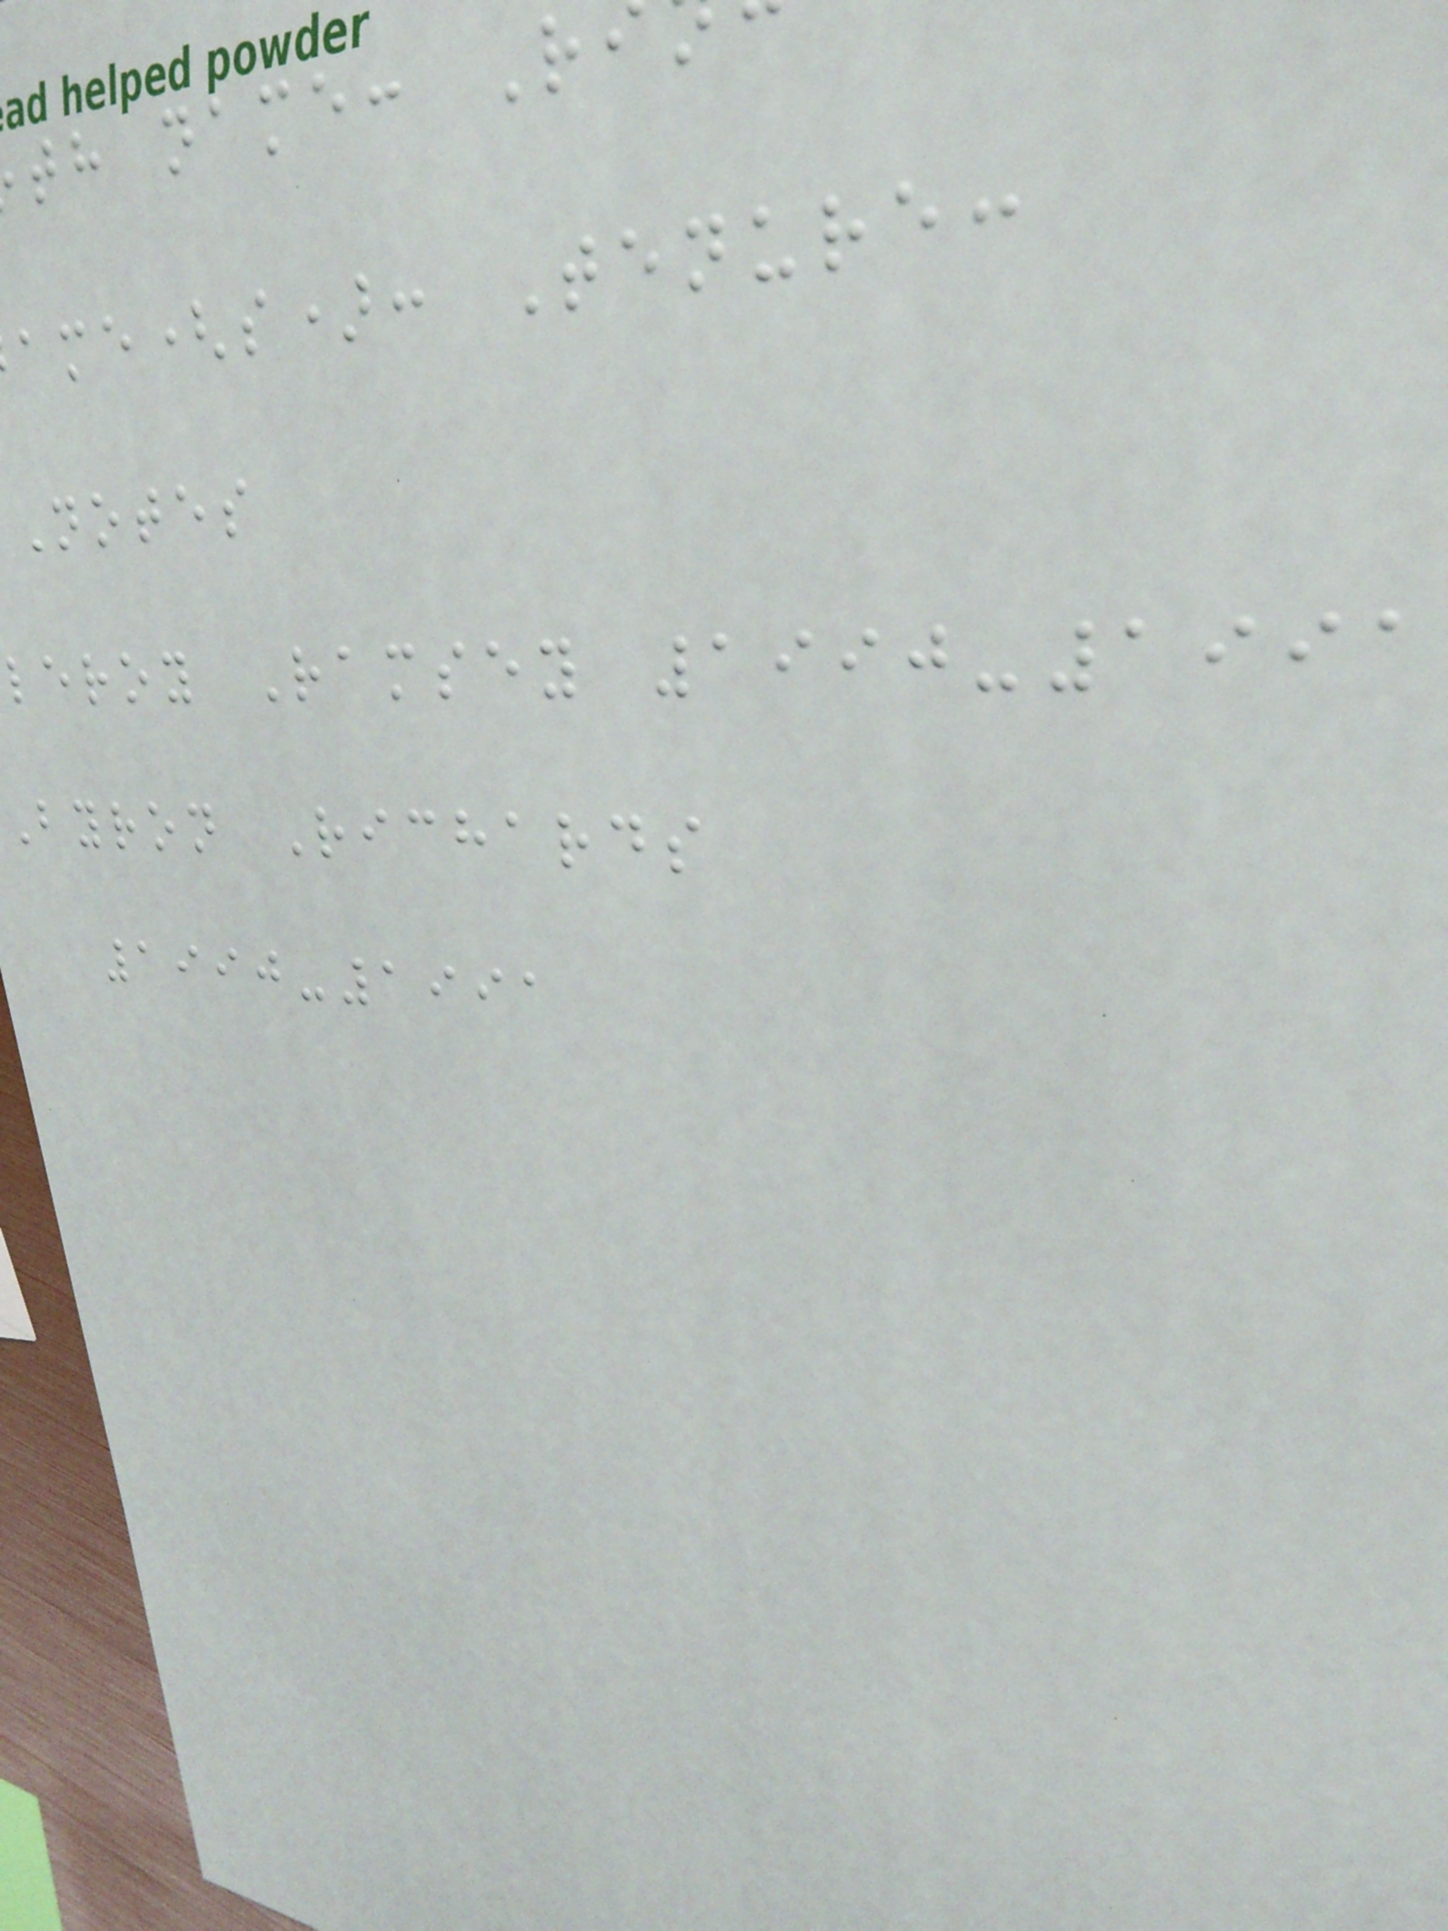th name: R
ame(s): Tenure:
Notes
leroy Ramsey 1990-1991
Byron Richards
1990-1991
